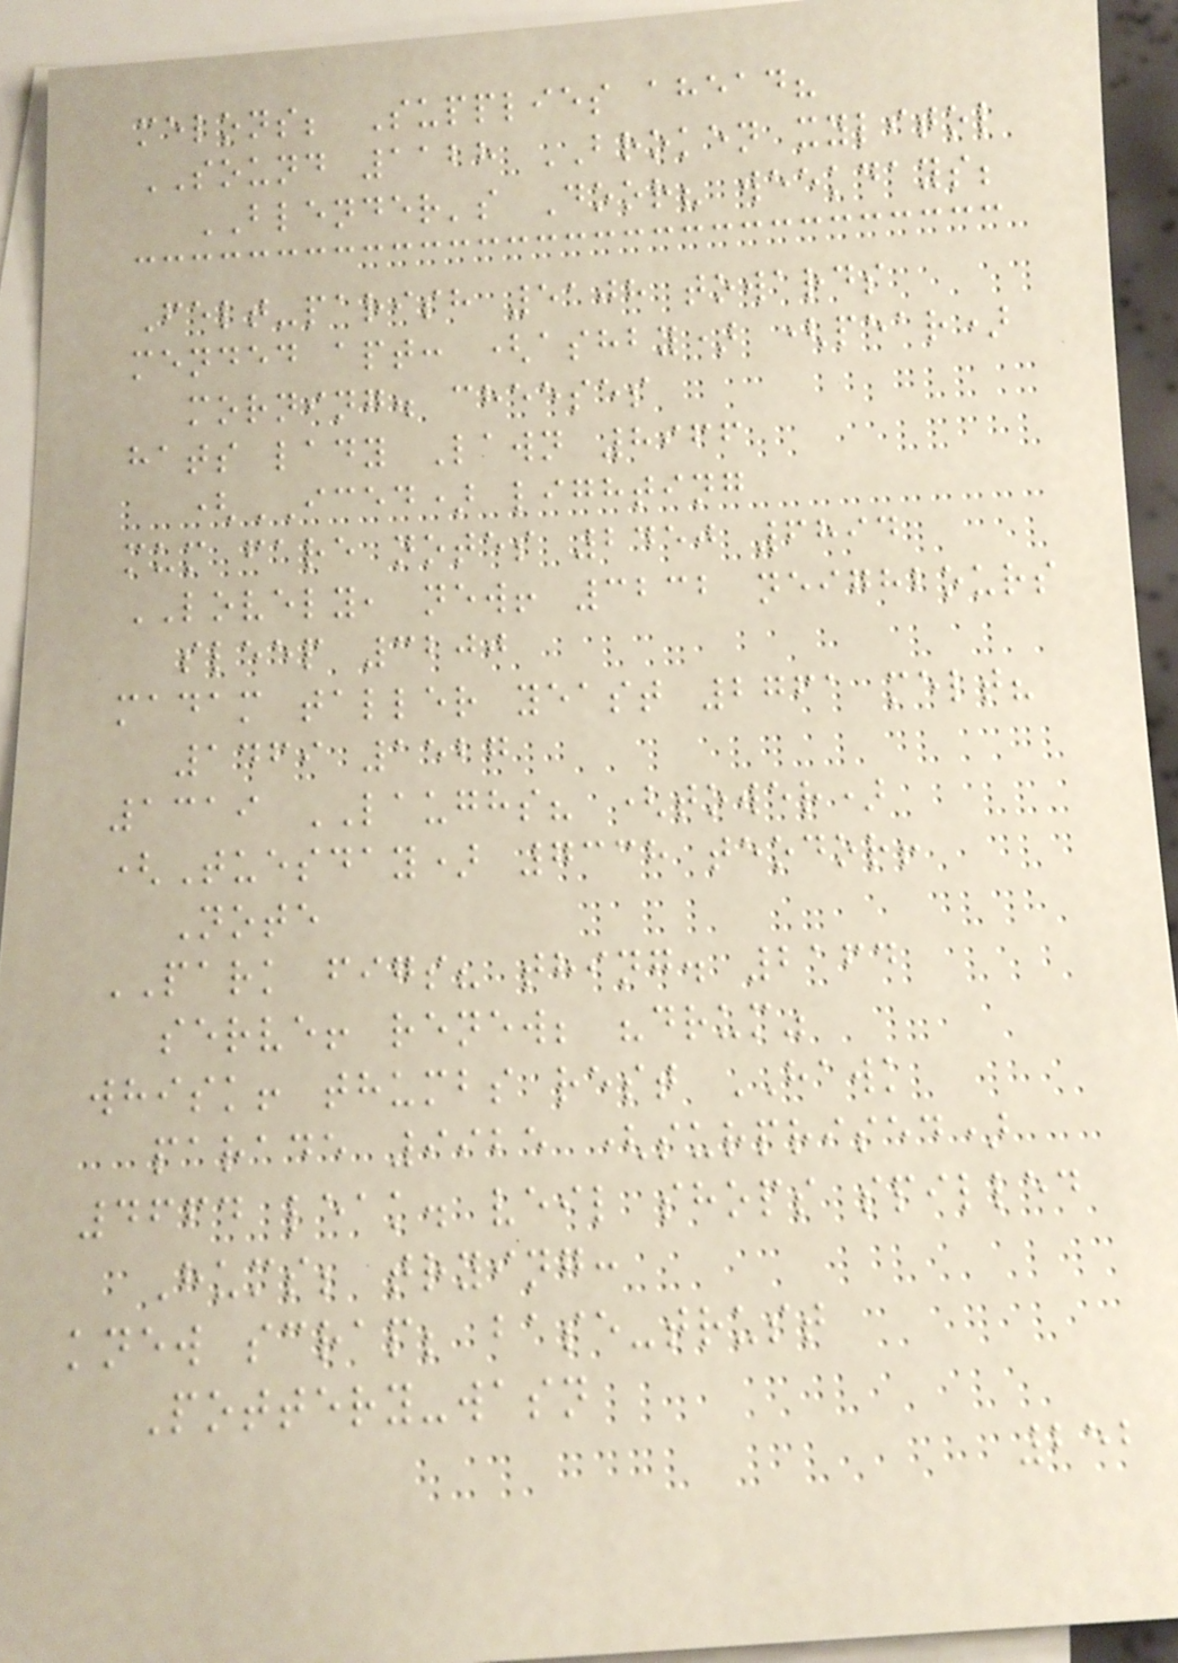melons; Supplies ahead?
SOUND 1128 BROKEN xylitol
BLENDER's Door? weekdays;
Felt-parish 5108 towards
mended apt: (ashby) (pear)
morning. cheeses
hats lady Lawn 8966
(ICED) lighting
mum fare notes 2450 6894
LOVELY, new! 3232 neighbours
sleep 3200
madam taller yeast 2761 melt?
1469 1527
1319 LAUGHS? (tower)
(Tuesday) 7338 teodor!
Note
PARK figs? thing. 2164
serve! renew; "drum"
whisk! thumbs rest HAWK
parade 9925 (surprised)
4664 leak. veil shops spilled
Hums; trying:
knew scrap; base-trust
Pottery-wasn
252
